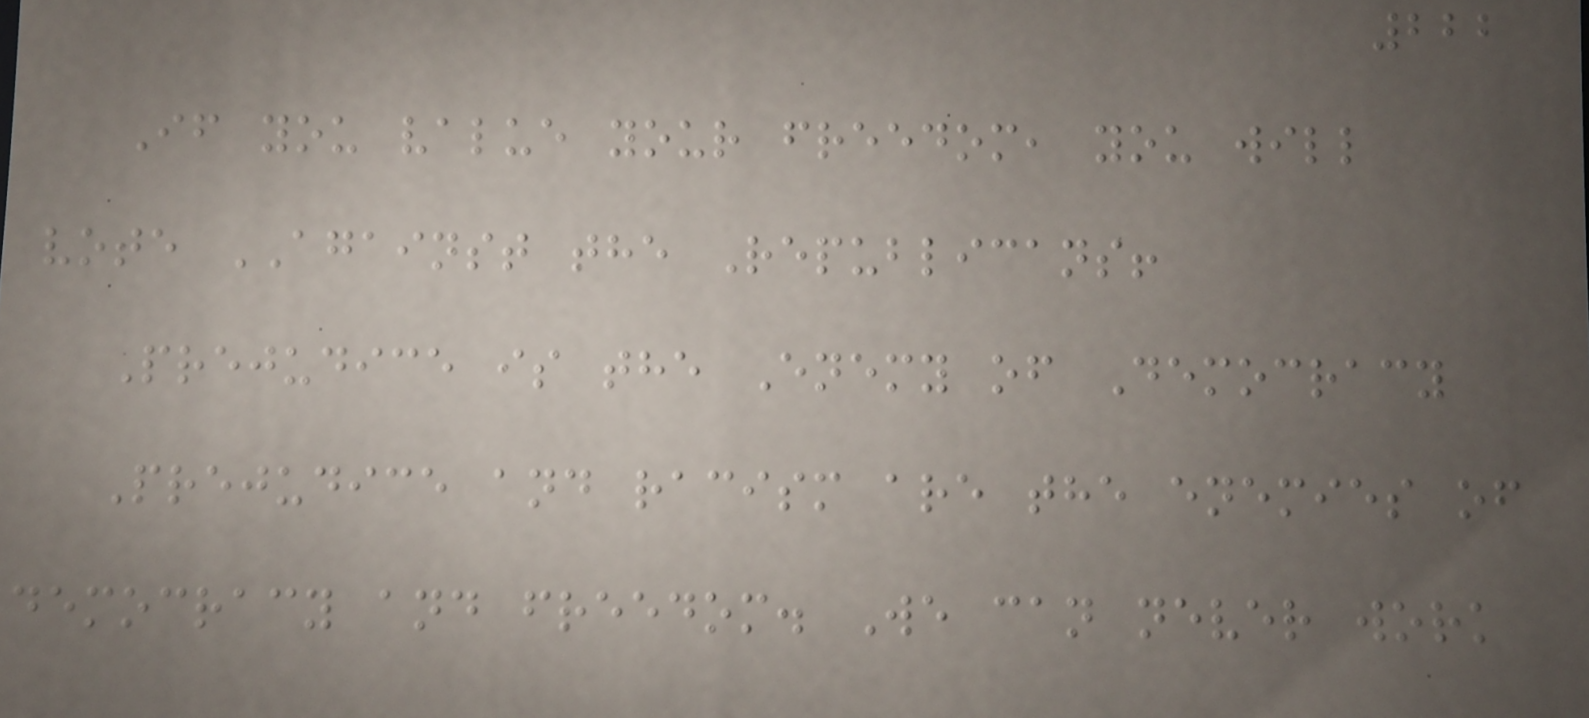222
If you value your freedom, you will
vote AGAINST the Republicans!
Prejudice is the Enemy of Democracy
Prejudice and racism are the enemies of
democracy and freedom. We can never work
